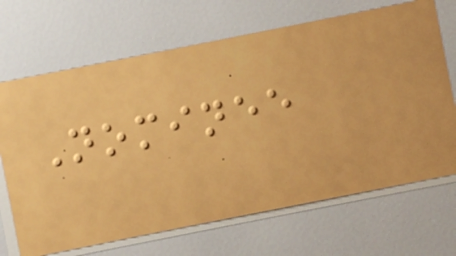Nominee
